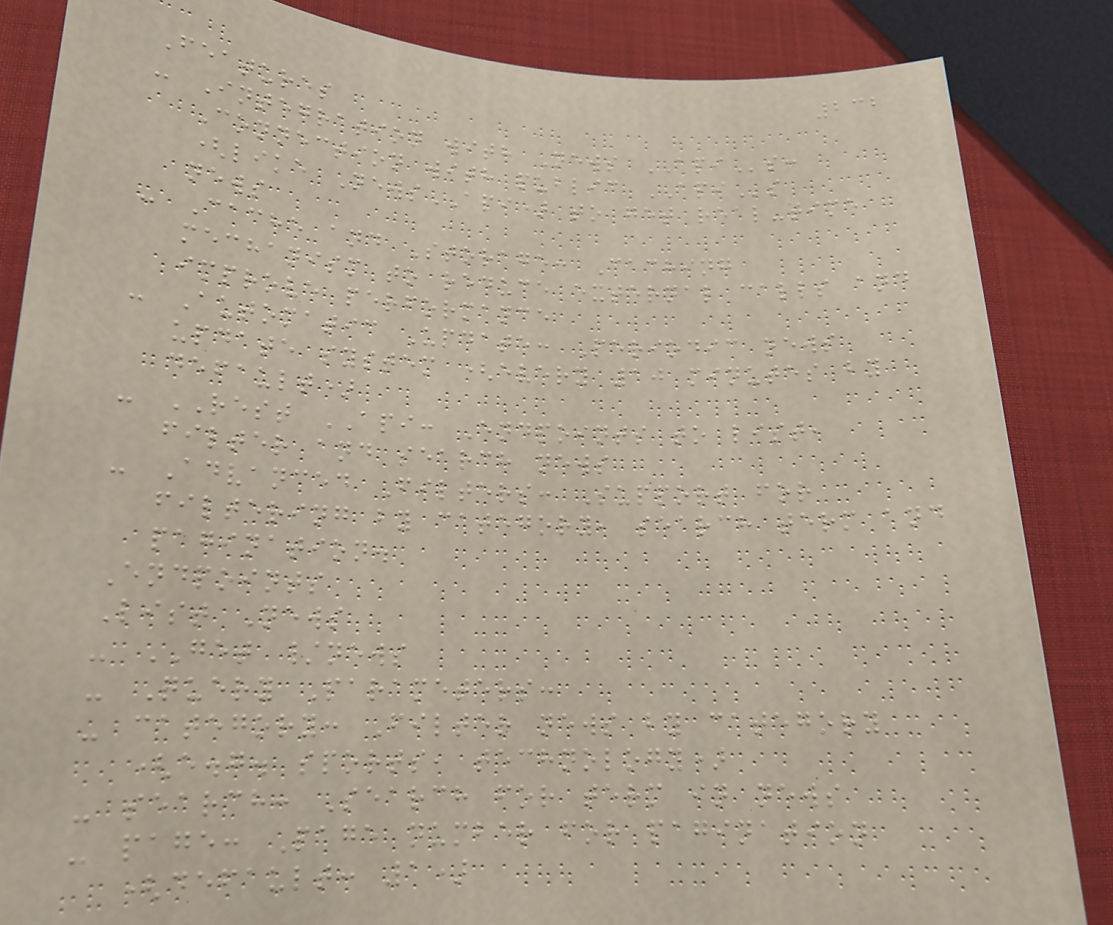232
Features
- Integration with News APIs:
Connection with public APIs
(like NewsAPI) to get real-time
news
- Cache and Storage: Caching
mechanism to reduce external calls and
improve performance
- Automatic Update: Periodic news
update system (every 10 minutes by
default)
- REST API: Endpoints to list,
filter and search news
- Advanced Filters: Support for
filtering by category, search term and
pagination.
Endpoints
List News
- GET /news
- Query Parameters:
- category: Filter news by category
(e.g. sports, technology)
- search: Search for term in news
- page: Page number for pagination
(default: 1)
